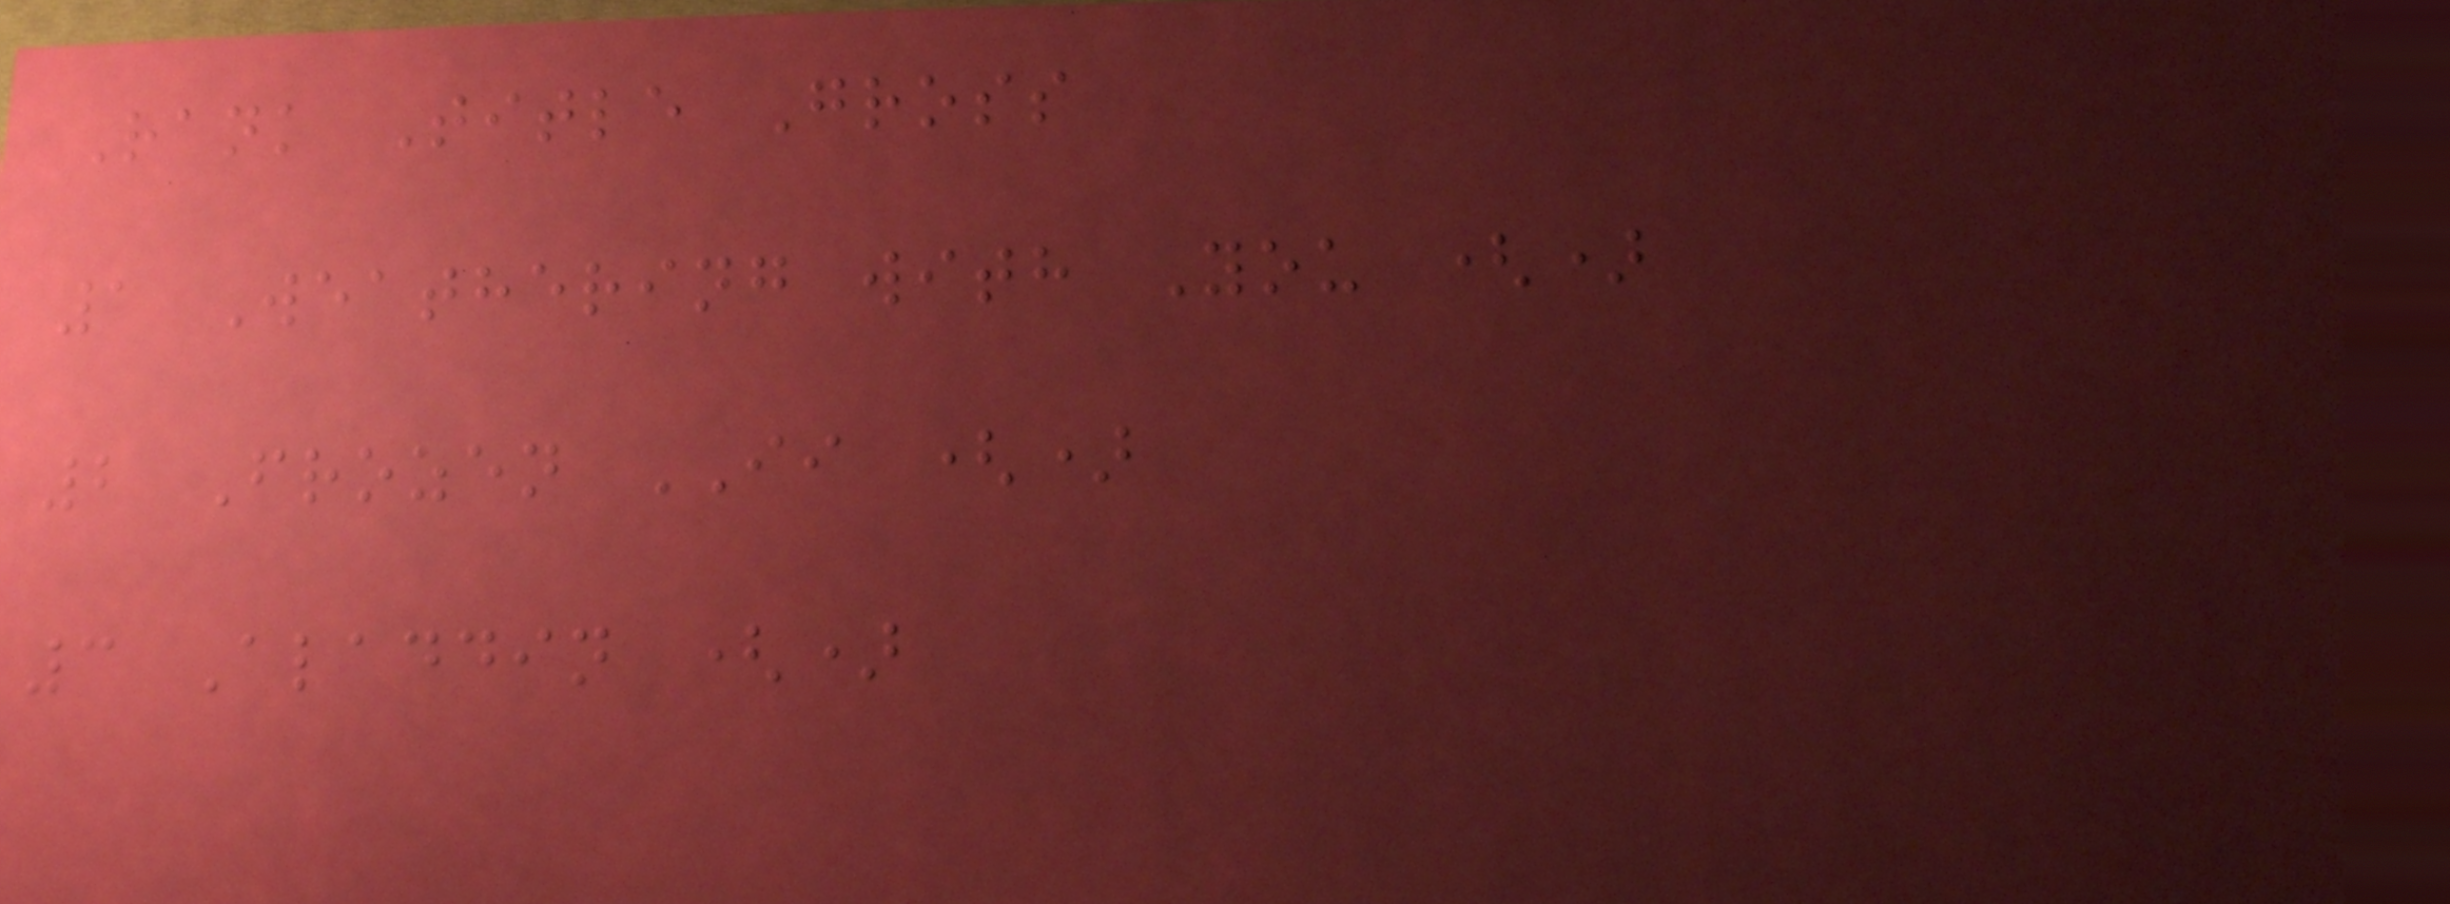Rank Title Gross
1 Weathering with You ()
2 Frozen II ()
3 Aladdin ()
